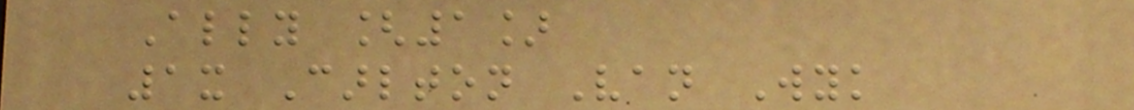Ally [1]
1x Carlton Van Wyk
